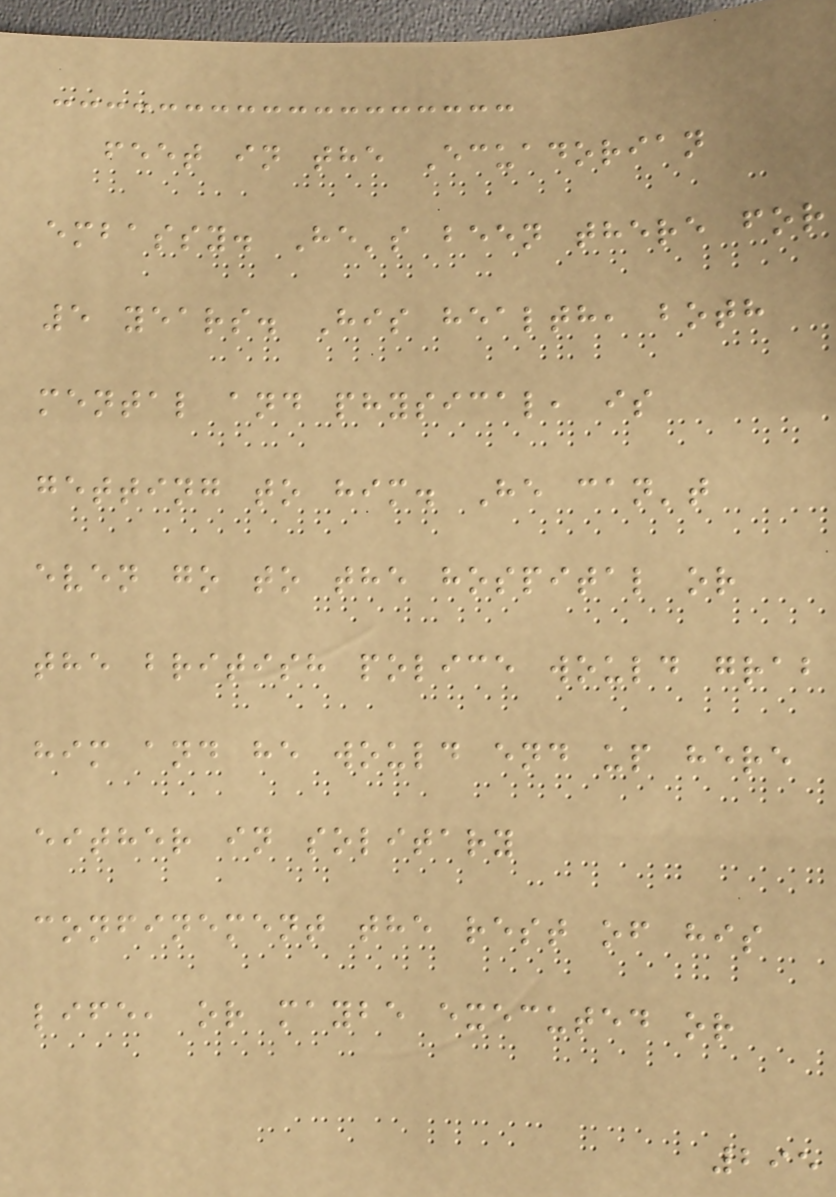feet in the Ecuadorian
embassy. He's been there for
5 years. His health, both
mental and physical, is
getting to him. He can't
even go to the hospital or
the british police would grab
him and he would end up here
either in solitary
confinement the rest of his
life, or maybe executed or
295
